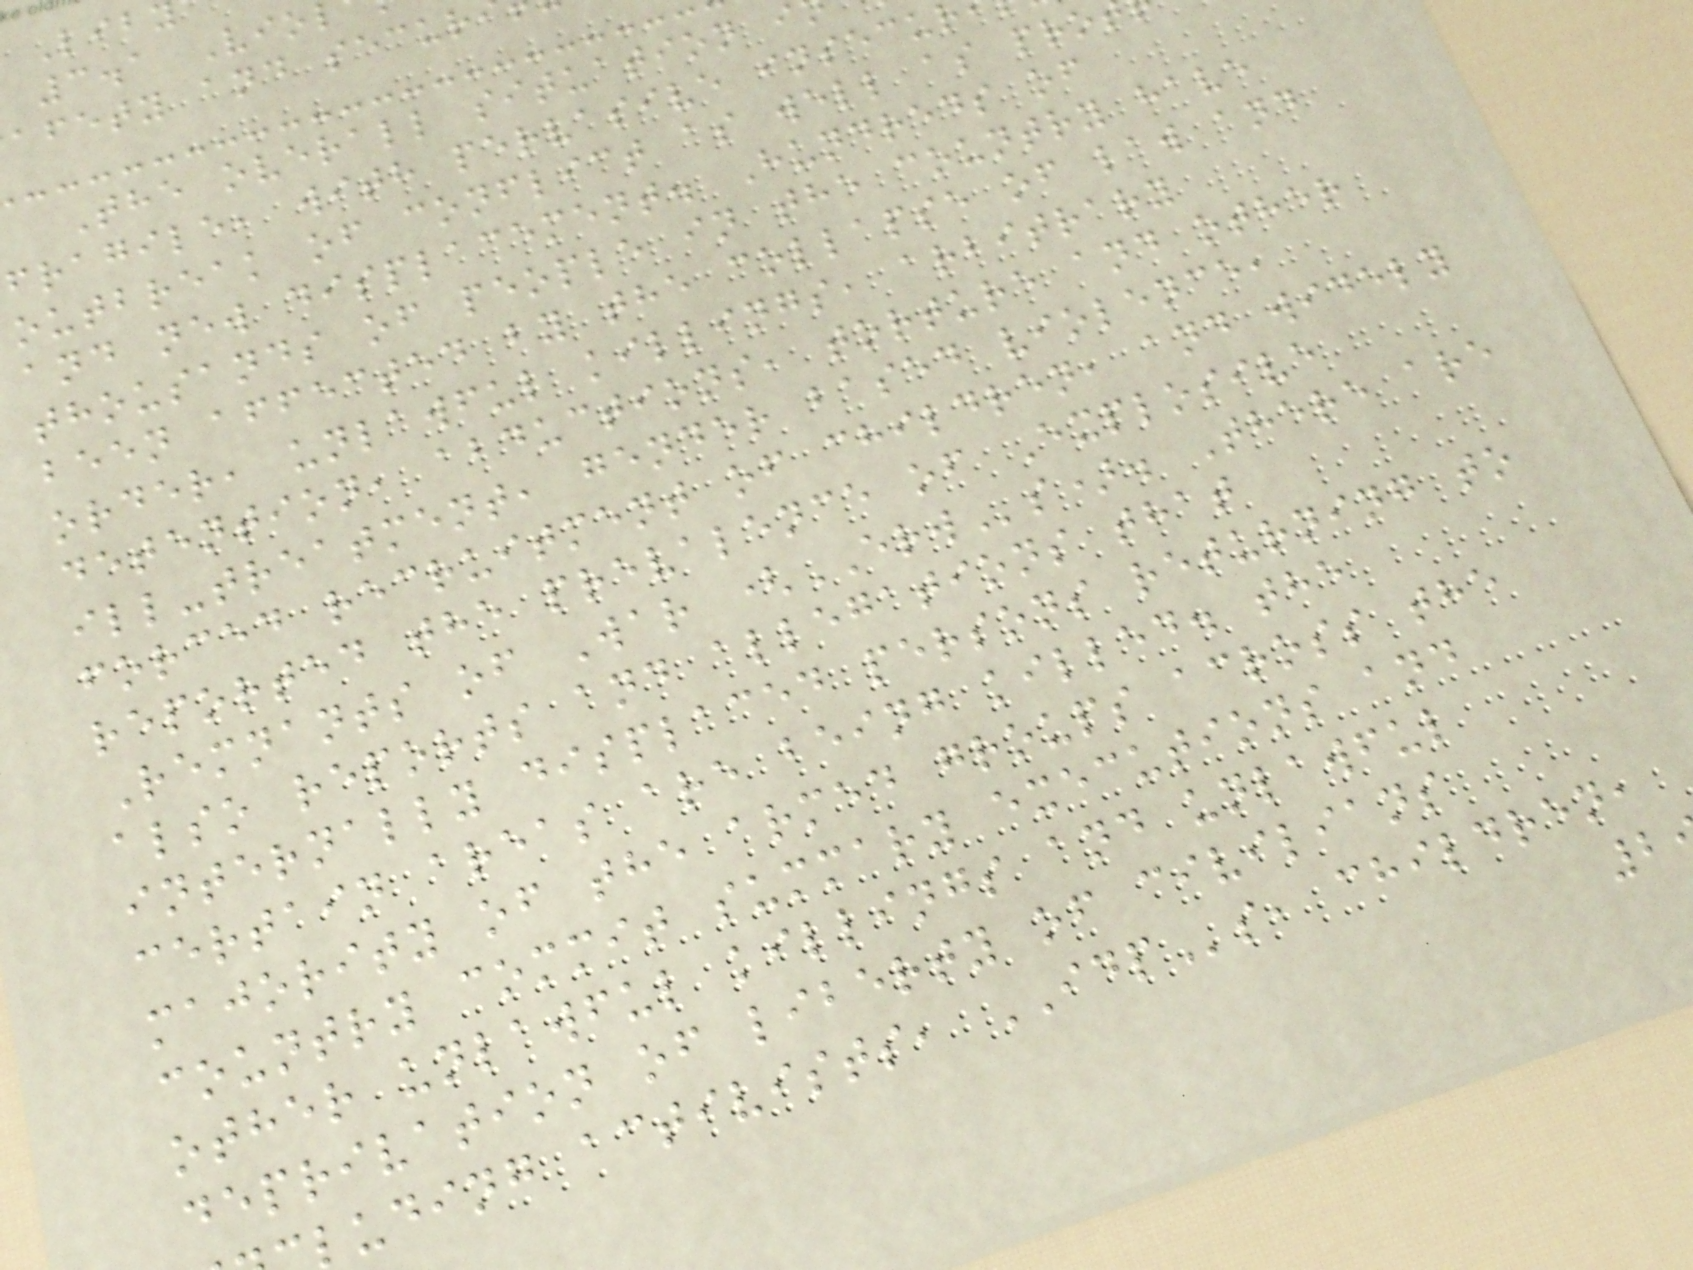Lib
afety and secur
The overall situation i
fragile, with pervasive insecur
outbreak of conflict as well as pro
and new displacement. Hundreds of
thousands of people in the country have
been affected by the collapse of law and
order, unlawful killings, arbitrary
detention, abductions, torture and other
ill-treatment, gender based violence,
forced recruitment of children, and widely
reported the prevalence of Explosive
Remnants of War (ERWs). There are
also reports and allegations that
internally displaced persons returning to
certain areas are being killed. the
majority of the armed groups across the
country commit summary executions and
other unlawful killings and unlawful
deprivation of liberty of civilians
luding activists, IDPs, children,
